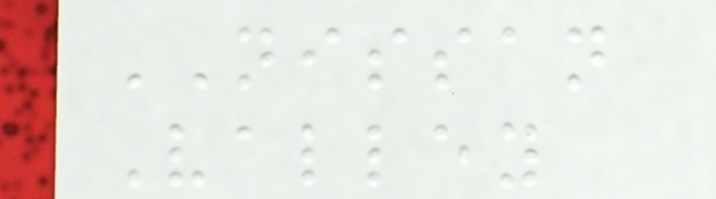NISSAN
Valley
